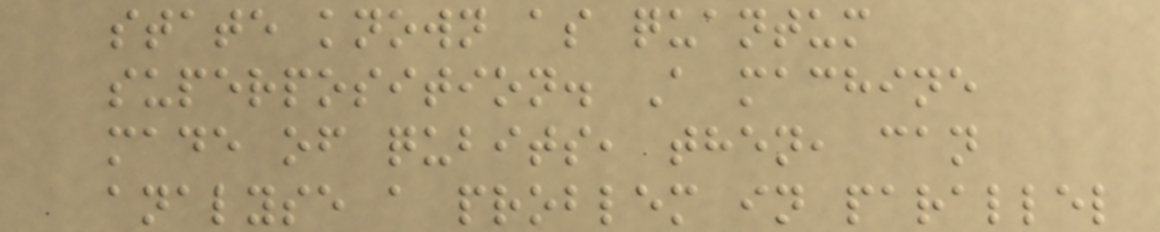state known as quantum
superposition. A machine
made of qubits, then, can
analyse a problem in parallel
